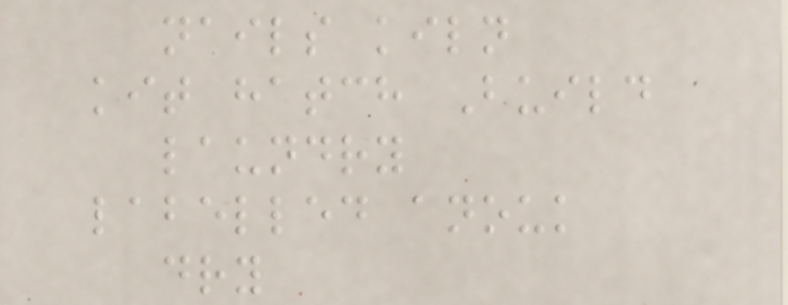nails kiln
kit hatch Build
laundry
labelled anouk
dry
